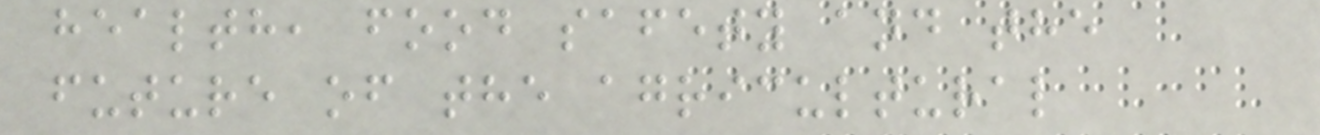health, food safety and the
future of the agricultural
